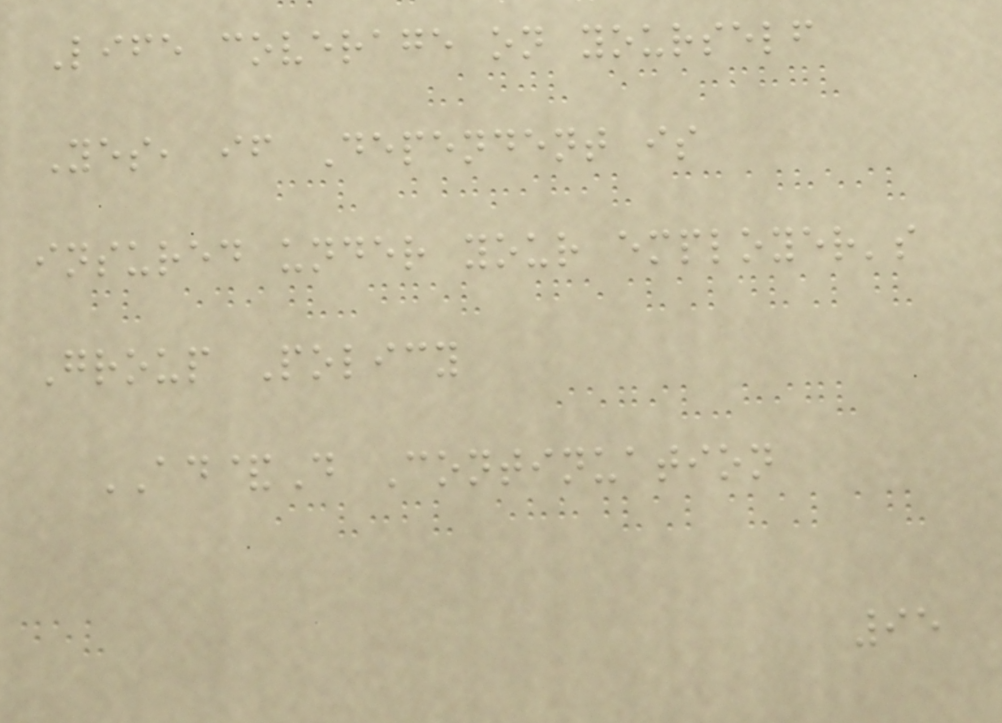Life coverage on yourself
Yes, if Dependent is
insured under your employer's
Group Policy
AD&D Continuation
95
